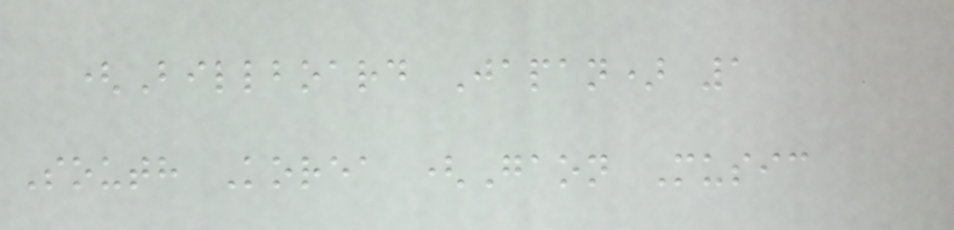(Billboard Japan) 1
South Korea (Gaon Music
